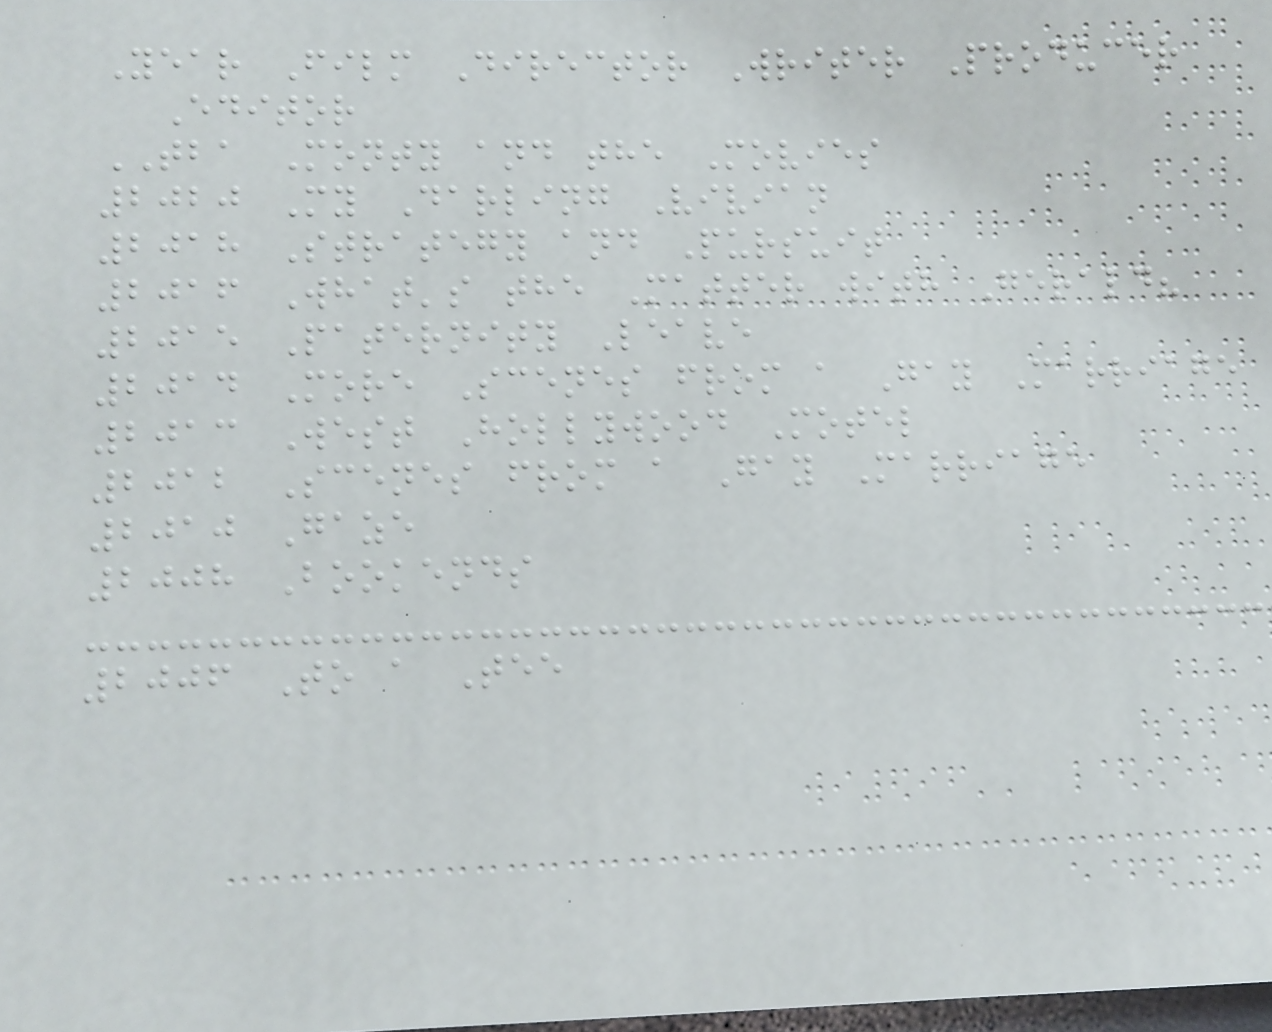Year Film Director Writer Producer
Editor
TBA Monty and the Movies
2020 My Darling Vivian
2018 Strategy and Pursuit
2016 What's the Matter with Gerald?
2015 Paternity Leave
2014 More Scenes from a Gay Marriage
2013 West Hollywood Motel
2012 Scenes from a Gay Marriage
2010 Gaze
2008 Bookends
2006 To a Tee
